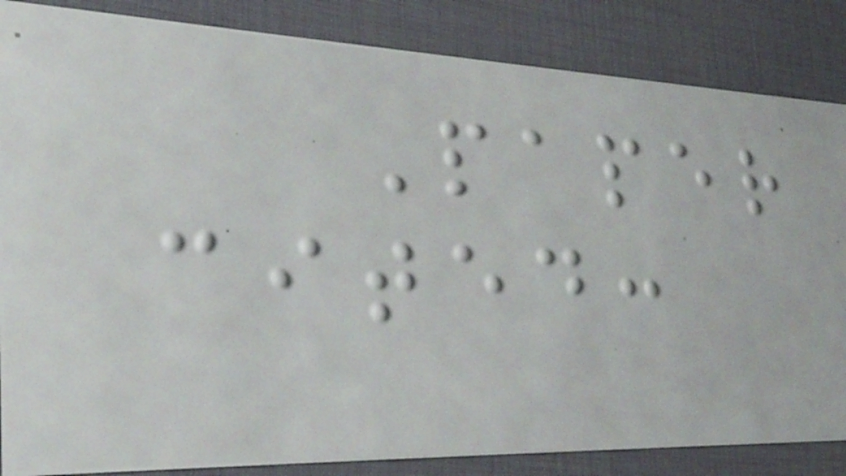Paper
cited:
